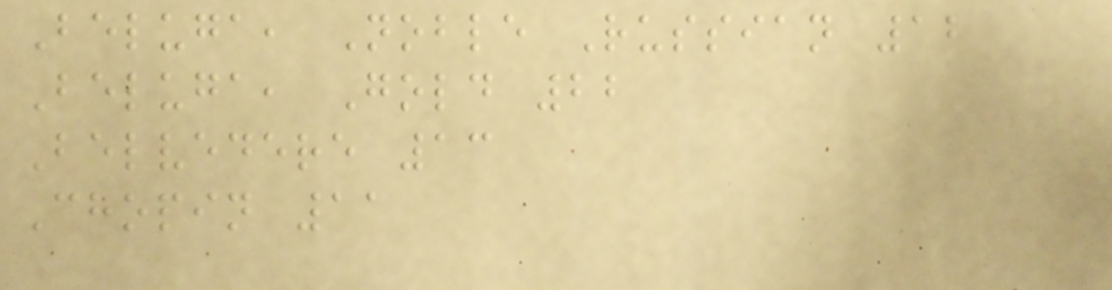Beluga, Noble Russian 12
Beluga, Gold 22
Belvedere 13
Chopin 11
